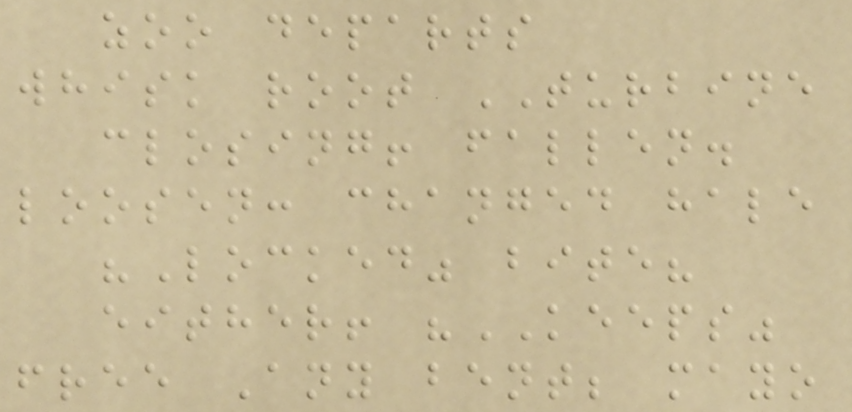zoo departs
whisk root TURBINE
closing! fallen.
loosen: changed hale
"Locked" bite?
either! "KEEPS"
free Any bent; mayo
